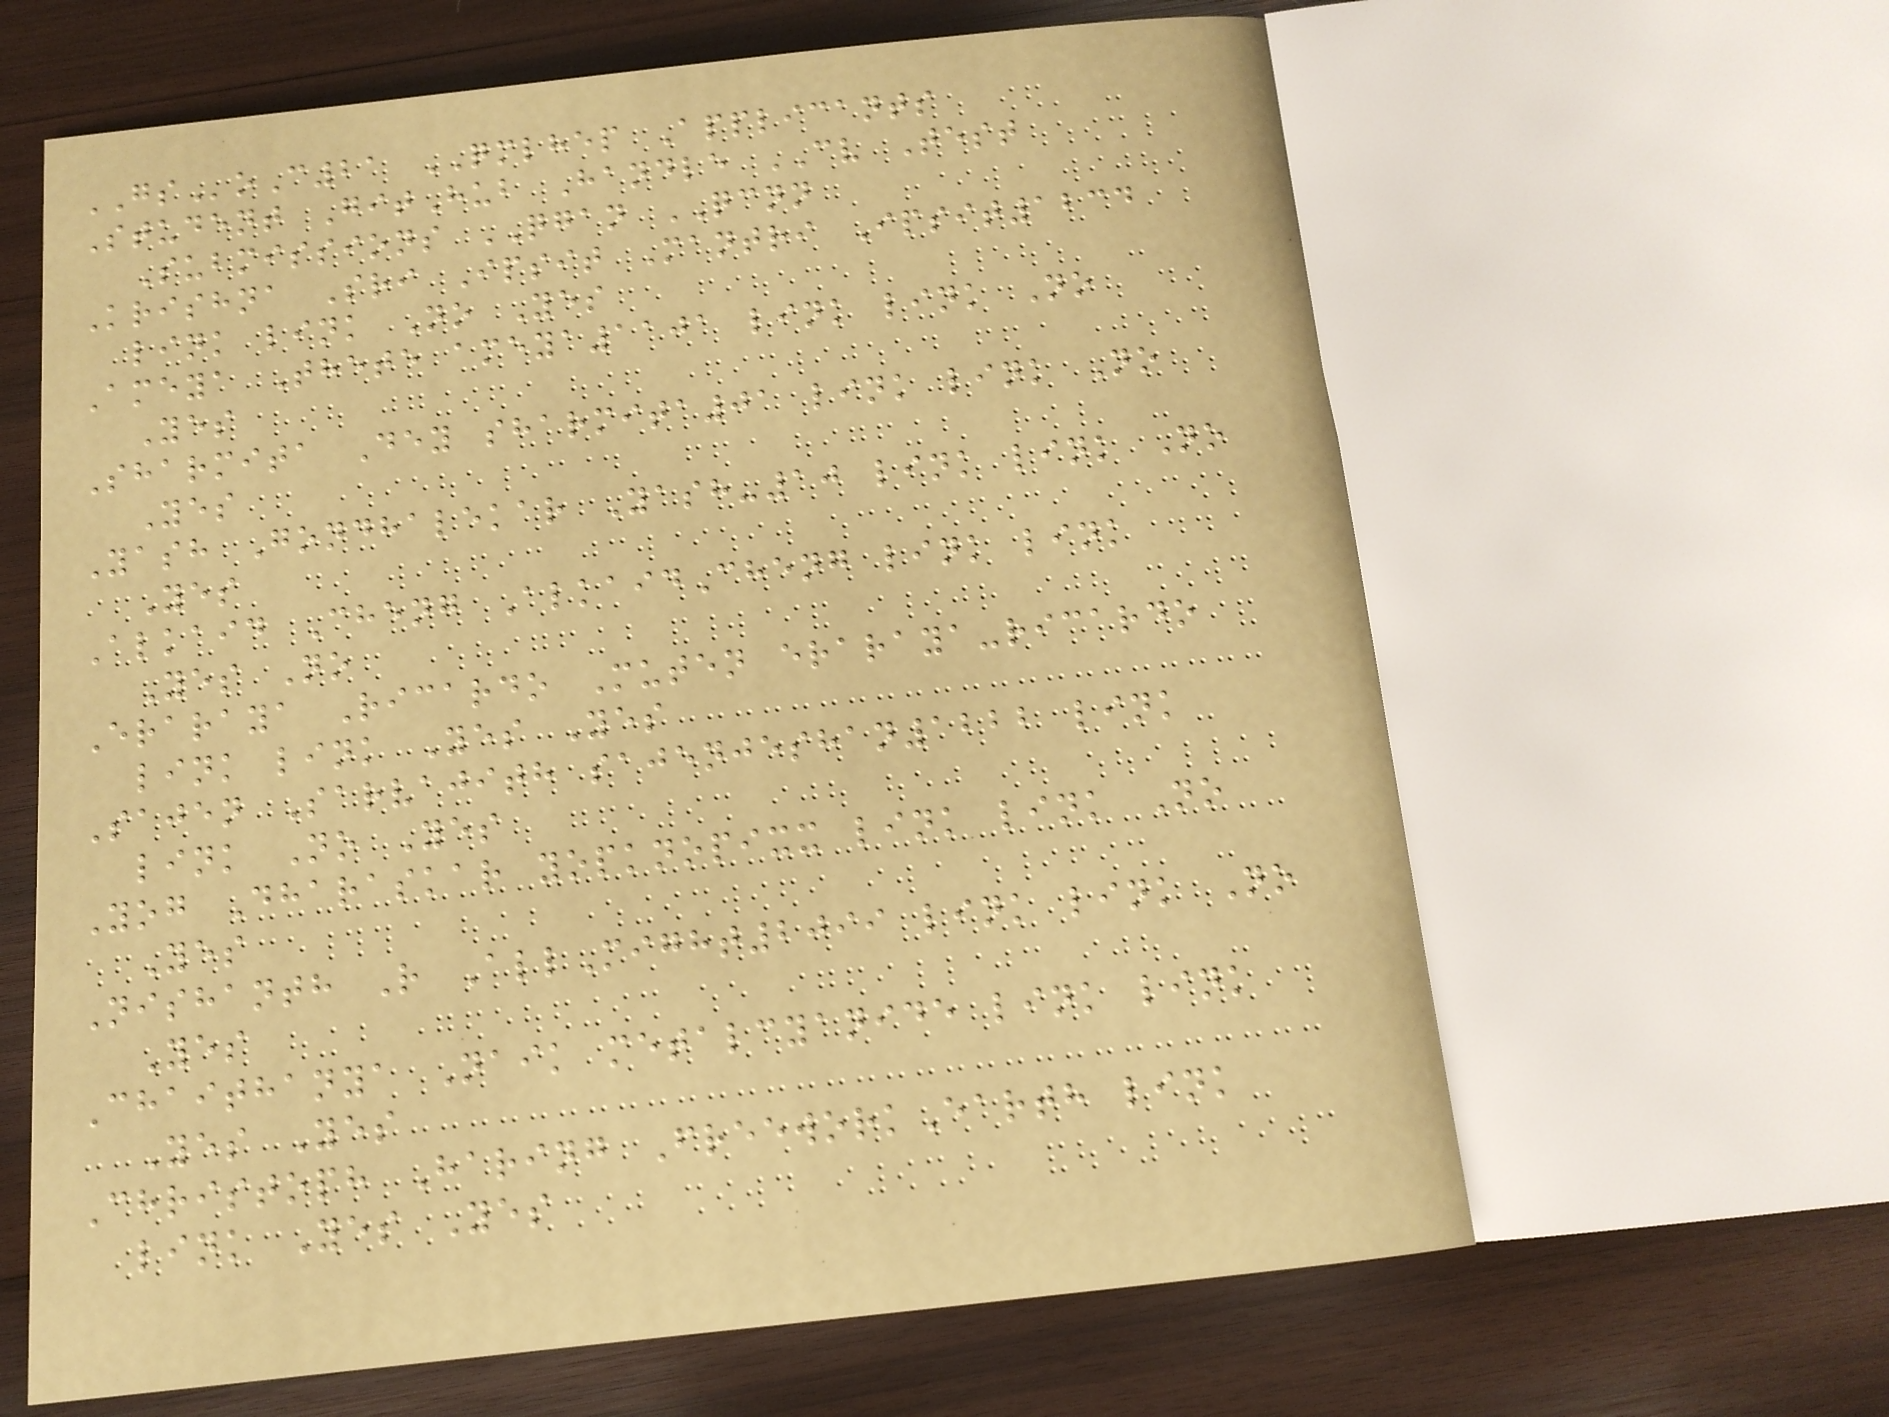GSoC21 QMLHEP Applicants
Student GitHub Handle CV Test
Submissions QGAN QCNN
Krishna Sri Ipsit Mantri Ipsit1234
link link No Yes
Ameya Thete ameya1101 link link No
Yes
Sharmita Dey sharmita01 link link No
Yes
Yash Gondhalekar Yash-10 link link No
Yes
Alkaid Cheng AlkaidCheng link link
Yes No
Eraraya Ricardo Muten eraraya-ricardo
link link Yes Yes
Sajen Sarvajith sajenjeshan1222 link
link No Yes
Yog Dharaskar yopknopixx link link No
Yes
Nishanth R AllMight2099 link link No
Yes
Chaithanya Naik metalcyanide link link
Yes Yes
Christoph Haring FreeworkEarth link
link Yes Yes
